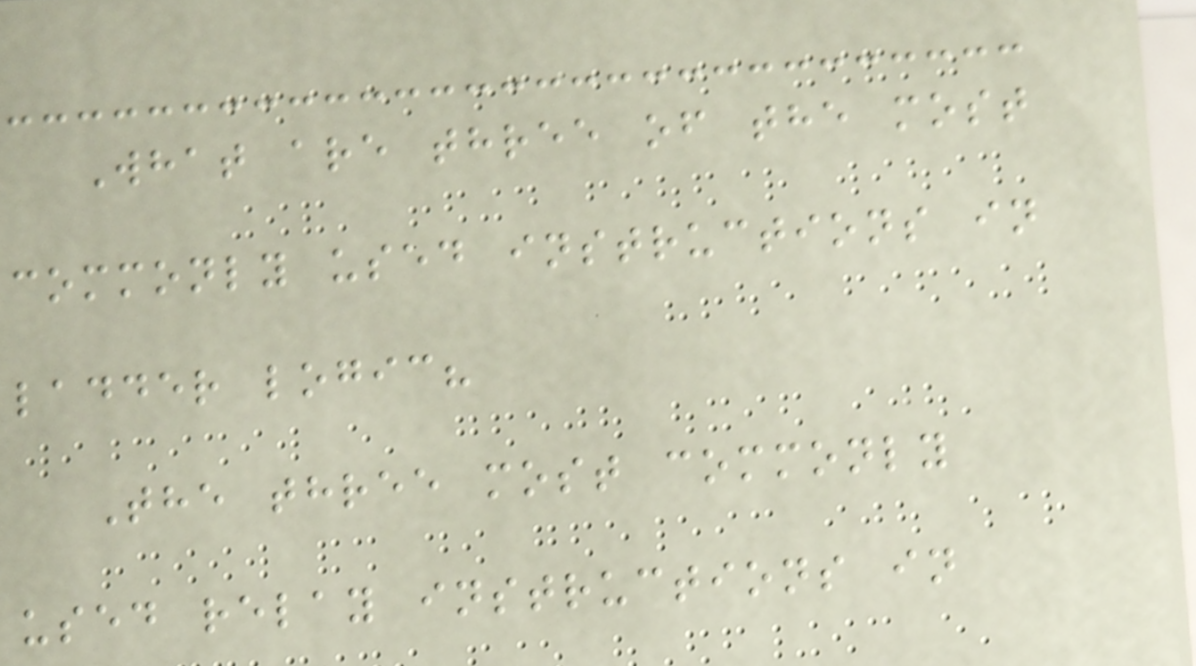What are three of the most
commonly used instructions in
ladder logic?
The three most commonly
used relay instructions in
